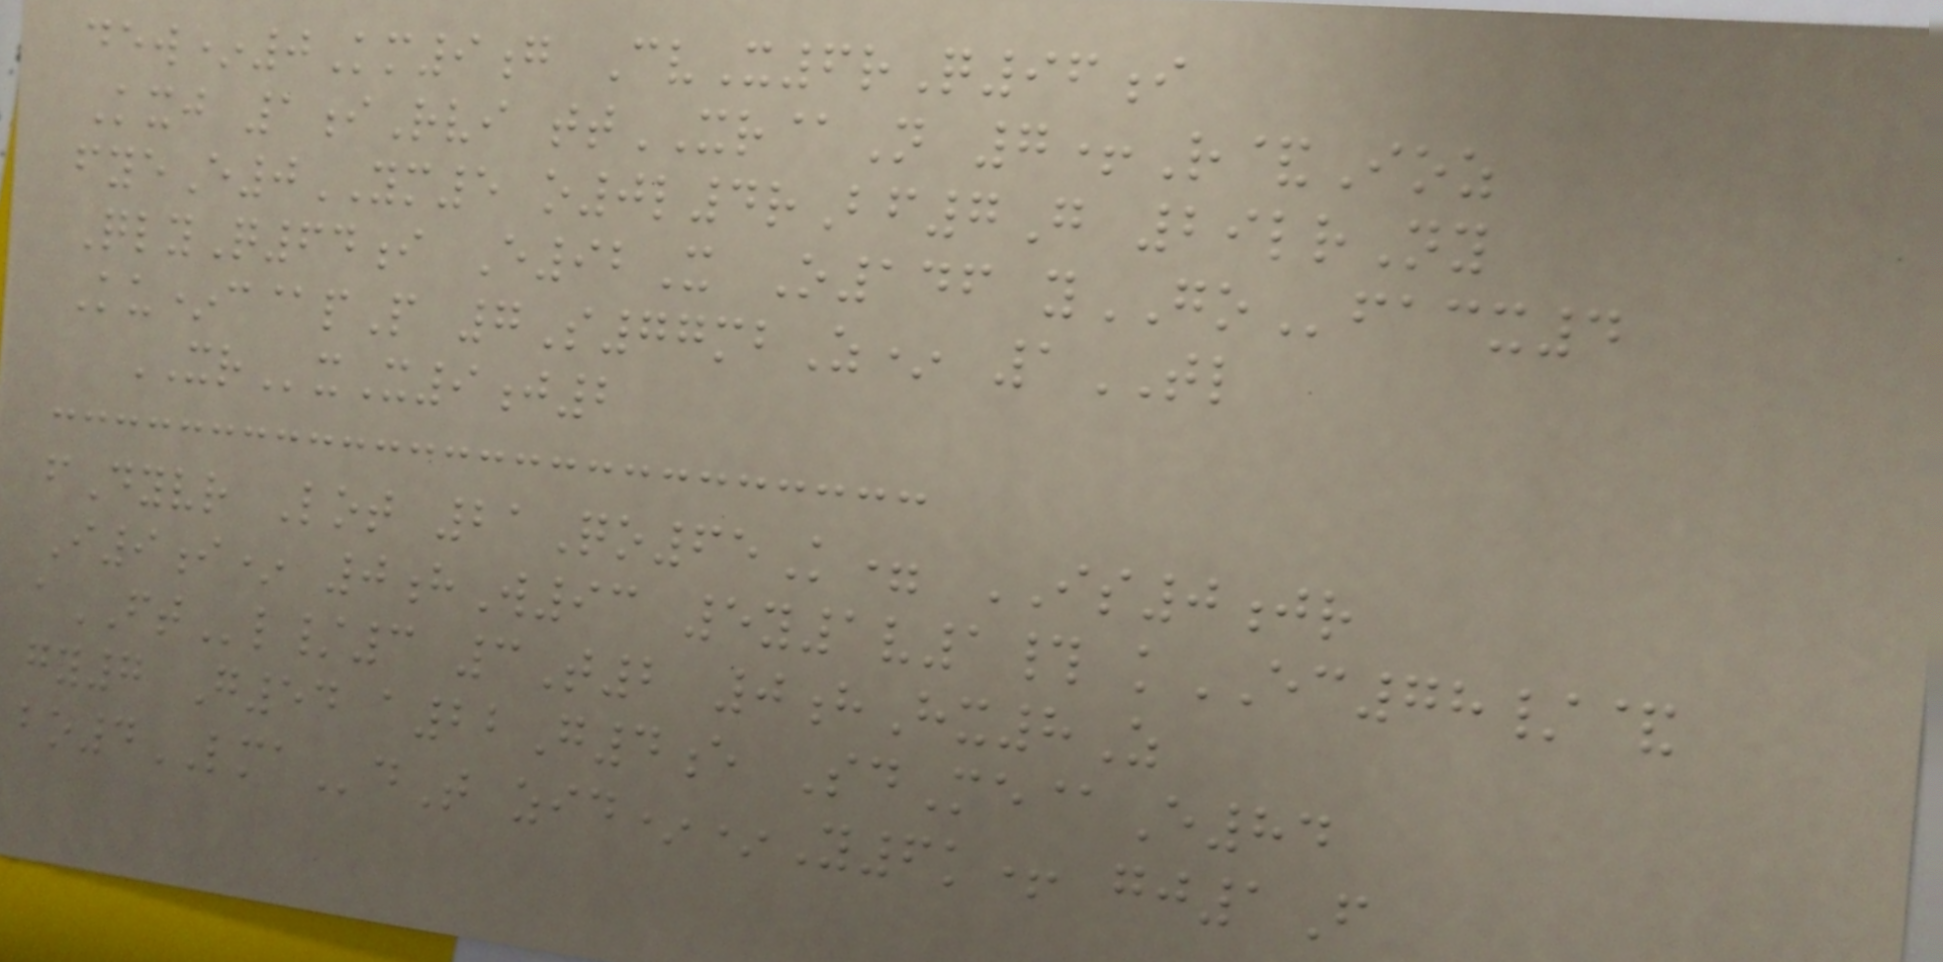dew*0Km9g CvX6rQ96i
Kxj 1iRvi ttXR@N 7+R&Ioz
fyeE0YM5 o0l4rBf7G 29lrNy
QlyQ64i E92X O146 yGOfacx4
Ku*c@pP 7S77mbZ* 1TL
XRxX9j2
fDyvr Lot 21Qo65K= IS0jr
I9i* 0hW93 5y1v1# kEC78/&
aFTl/3 3T2 0hHx8Z
gy7 G54 a22G4e SdMe@E84
bo4LMAdT zid**Y6k+ gj1F
